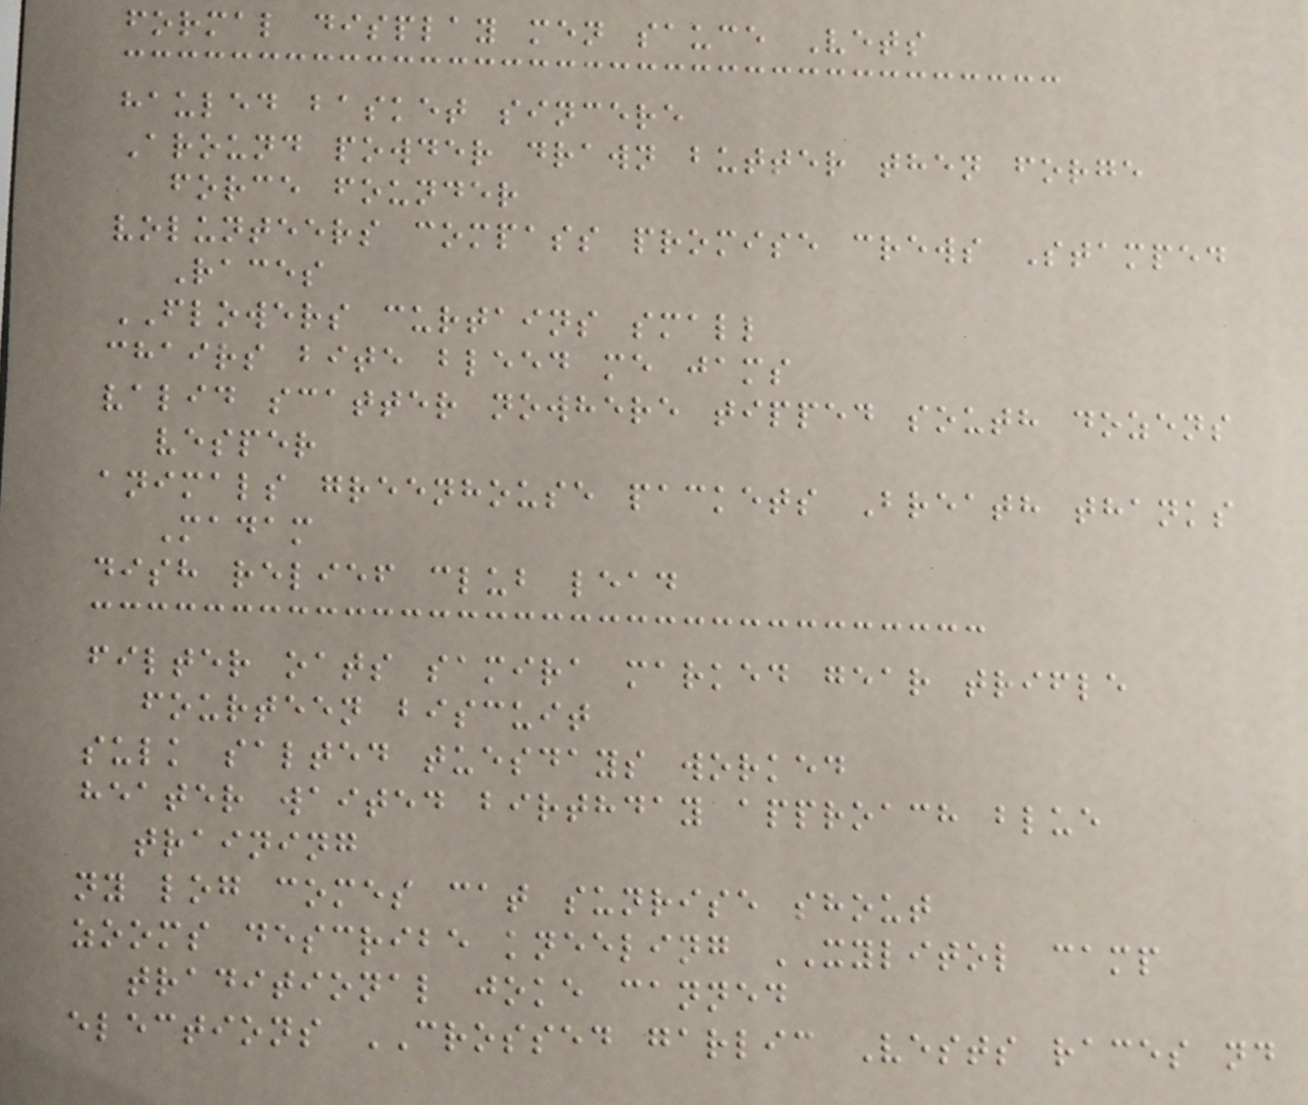formal display men sauce Vets
hauled basket sincere
Around powder drawn butter then forge
force founder
volunteers compass promise crews Stamped
Races
FLOWERS curtains small
chairs bite bleed me jams
valid scatter nowhere tipped south dozens
vesper
animals greenhouse packets Breath thanks
Madam
dish relief club lead
filter oats samira marked gear trifle
fourteen biscuit
sulk salted tuesdays worked
heater waited birthday approach blue
training
ny log comes cat sunrise shout
zooms describe kneeling XYLITOL camp
traditional joke canned
elections CROSSED garlic Vests races nd
